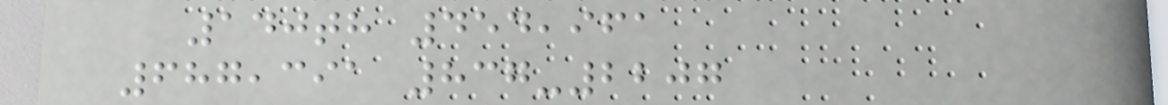140th 454,961
687,391 837-2207
